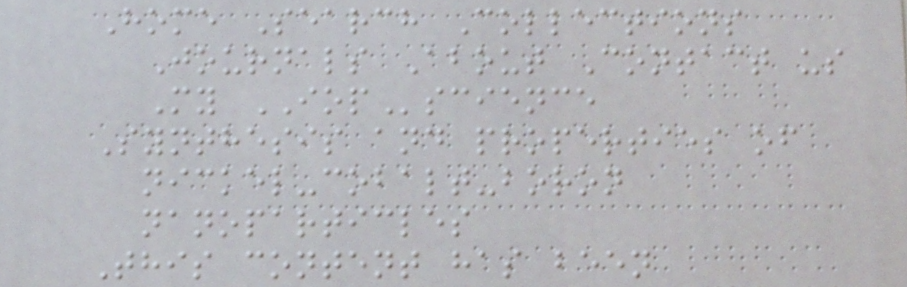Home Search Collections
Journals About Contact us
My IOPscience
Synthesis and properties of
nickel-cobalt-boron
nanoparticles
This content has been
